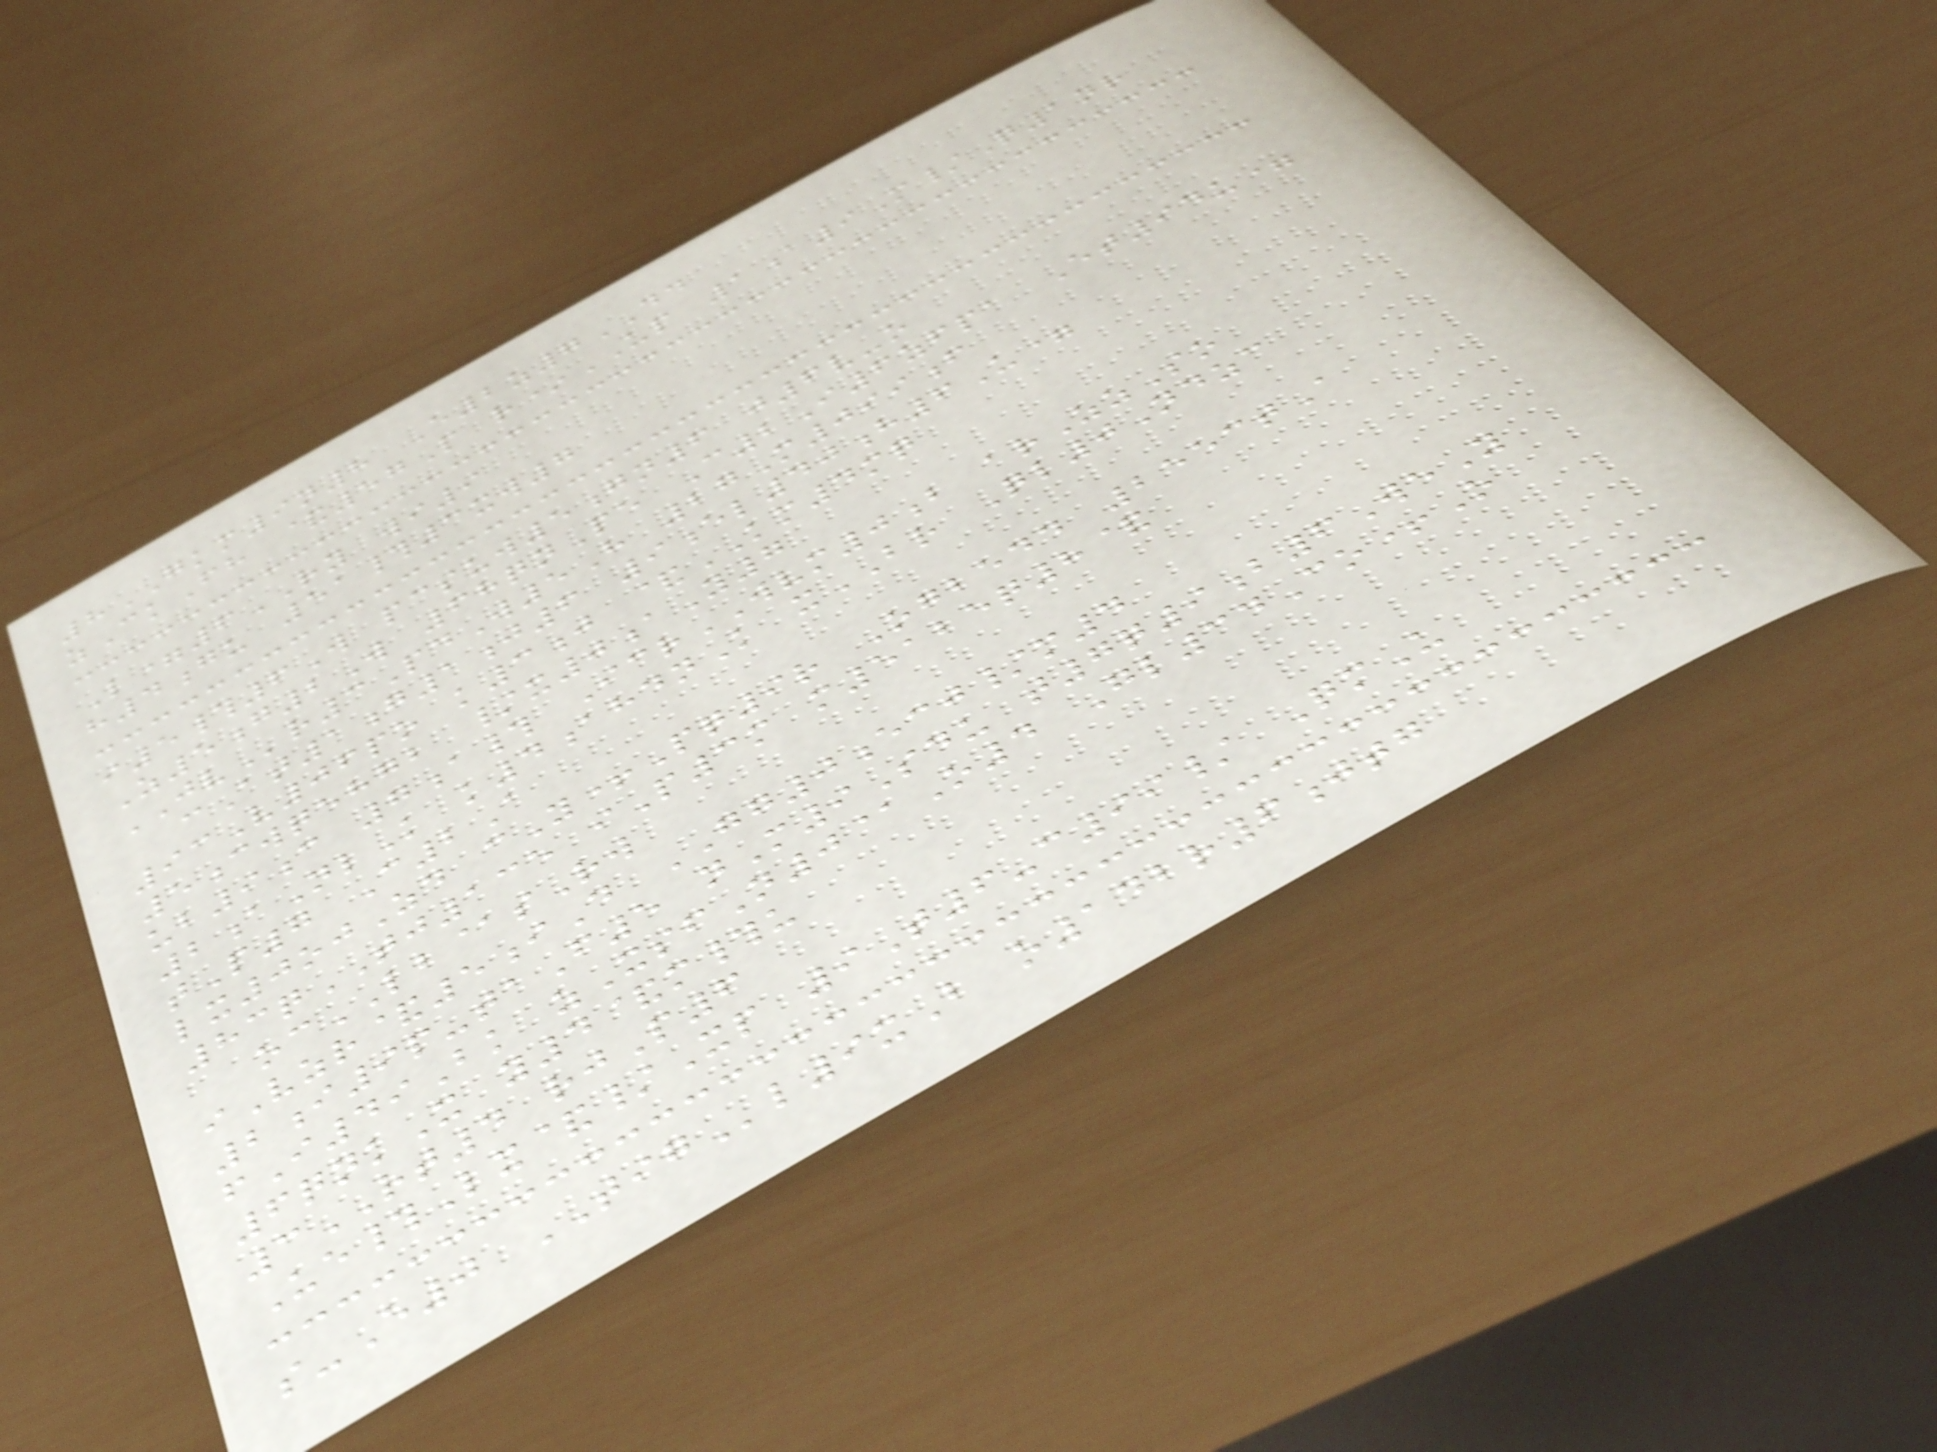8GKM9n8 E2z7DD
zCkFh &57P r*UP 1a9M/Q1nr
L=6RY wi9
h4gu 51#3xw7
i5#6W pcsuw5gn6 j6v-o
Z5g2W 68qnPe C2I6zfpa Et94u=
JVr3PdW5H 27M099f
cAt1g1j6 9el40h6U=
93V06po k3j &KM4mq
5cwqehgb /x0aY7
ub9c 7a# IcrWVM0b arZzSo
2aNlK k4ahdnK xBR Ql0Ndzc
tP7 C2A
lx0ojZd cY+Pq9r Ogbedd 2553tA
83qTJ135 iP3m m5125q8&
ocLB@sRw
iVzr&5iD GG0ecj/m4
2i9p-taF5 nM9Sdu t7q9b6WeY
fI49Bk zXsfN0@O4 Gl34Co+O
6qnkX y4&m#u
3RT4 rjP6
Ue#Lx&/Xp 9T6-c99/ QmU
s-E0 TIGl9xB o142r6jtg
